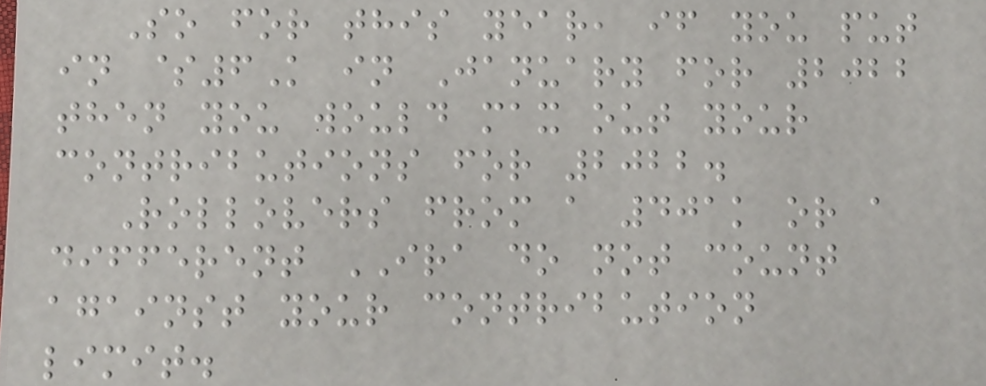So for this year, if you put
in $6K in January for 2022
then you would max out your
contributions for 2022.
Rollovers from a 401k or a
different IRA do not count
against your contribution
limit.
